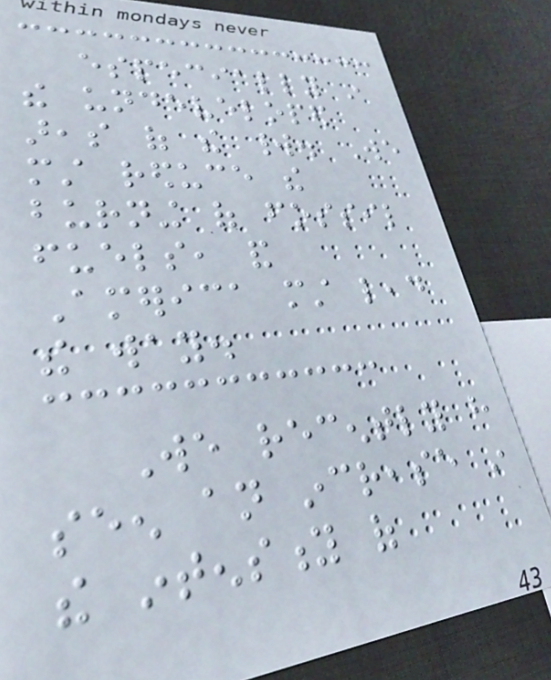especially in
the undeveloped
areas of the world. We
must reduce the
burning of fossil
fuels, and
America must lead
the way.
We recently have
seen an increase in
the intensity of
